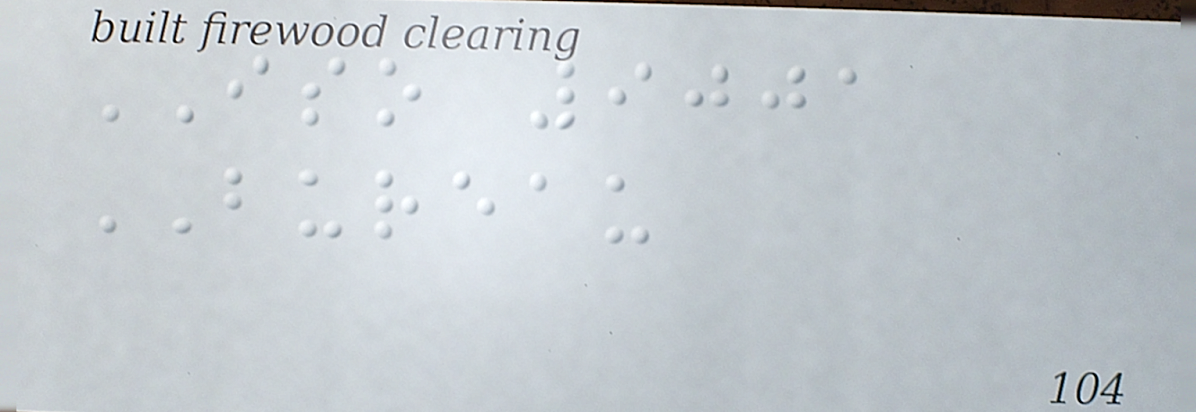ISO 9001
BUREAU
